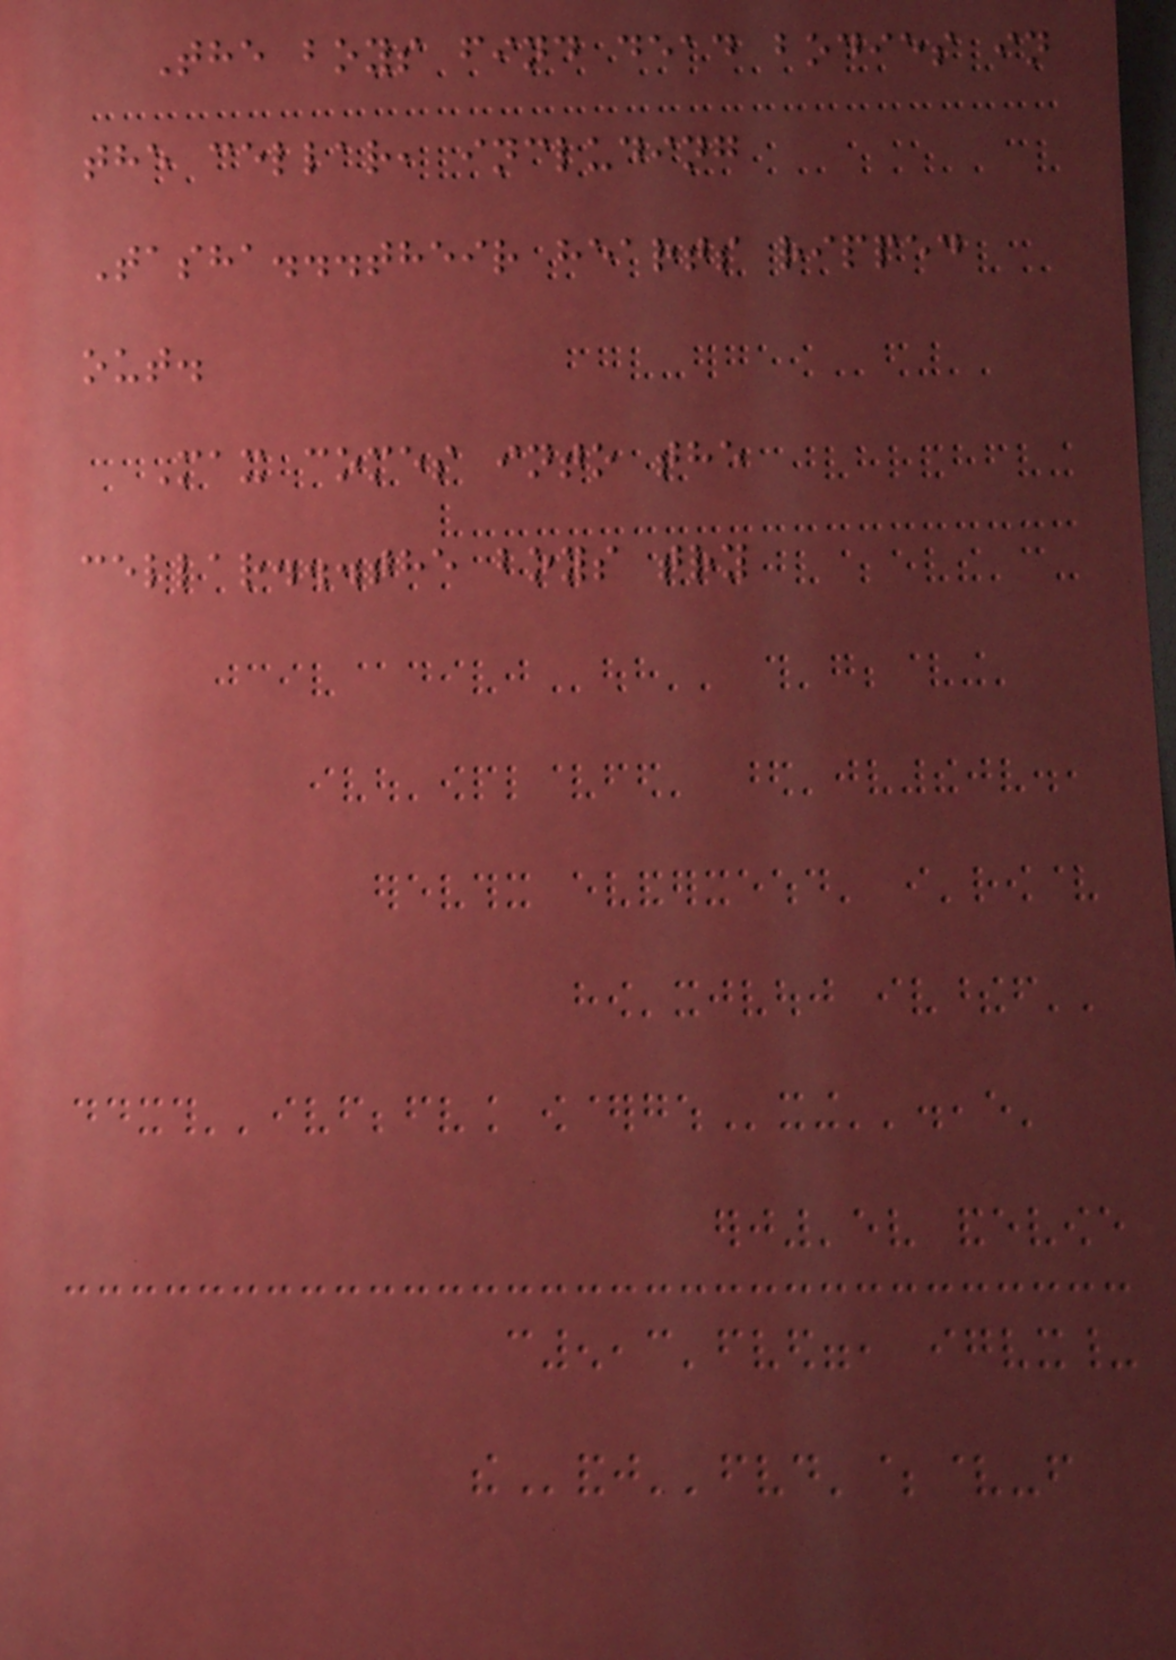The boys find dead bodies in
the cellar, including
Tasha...their hearts ripped
out.
Max comes into the
cellar...the boys try
